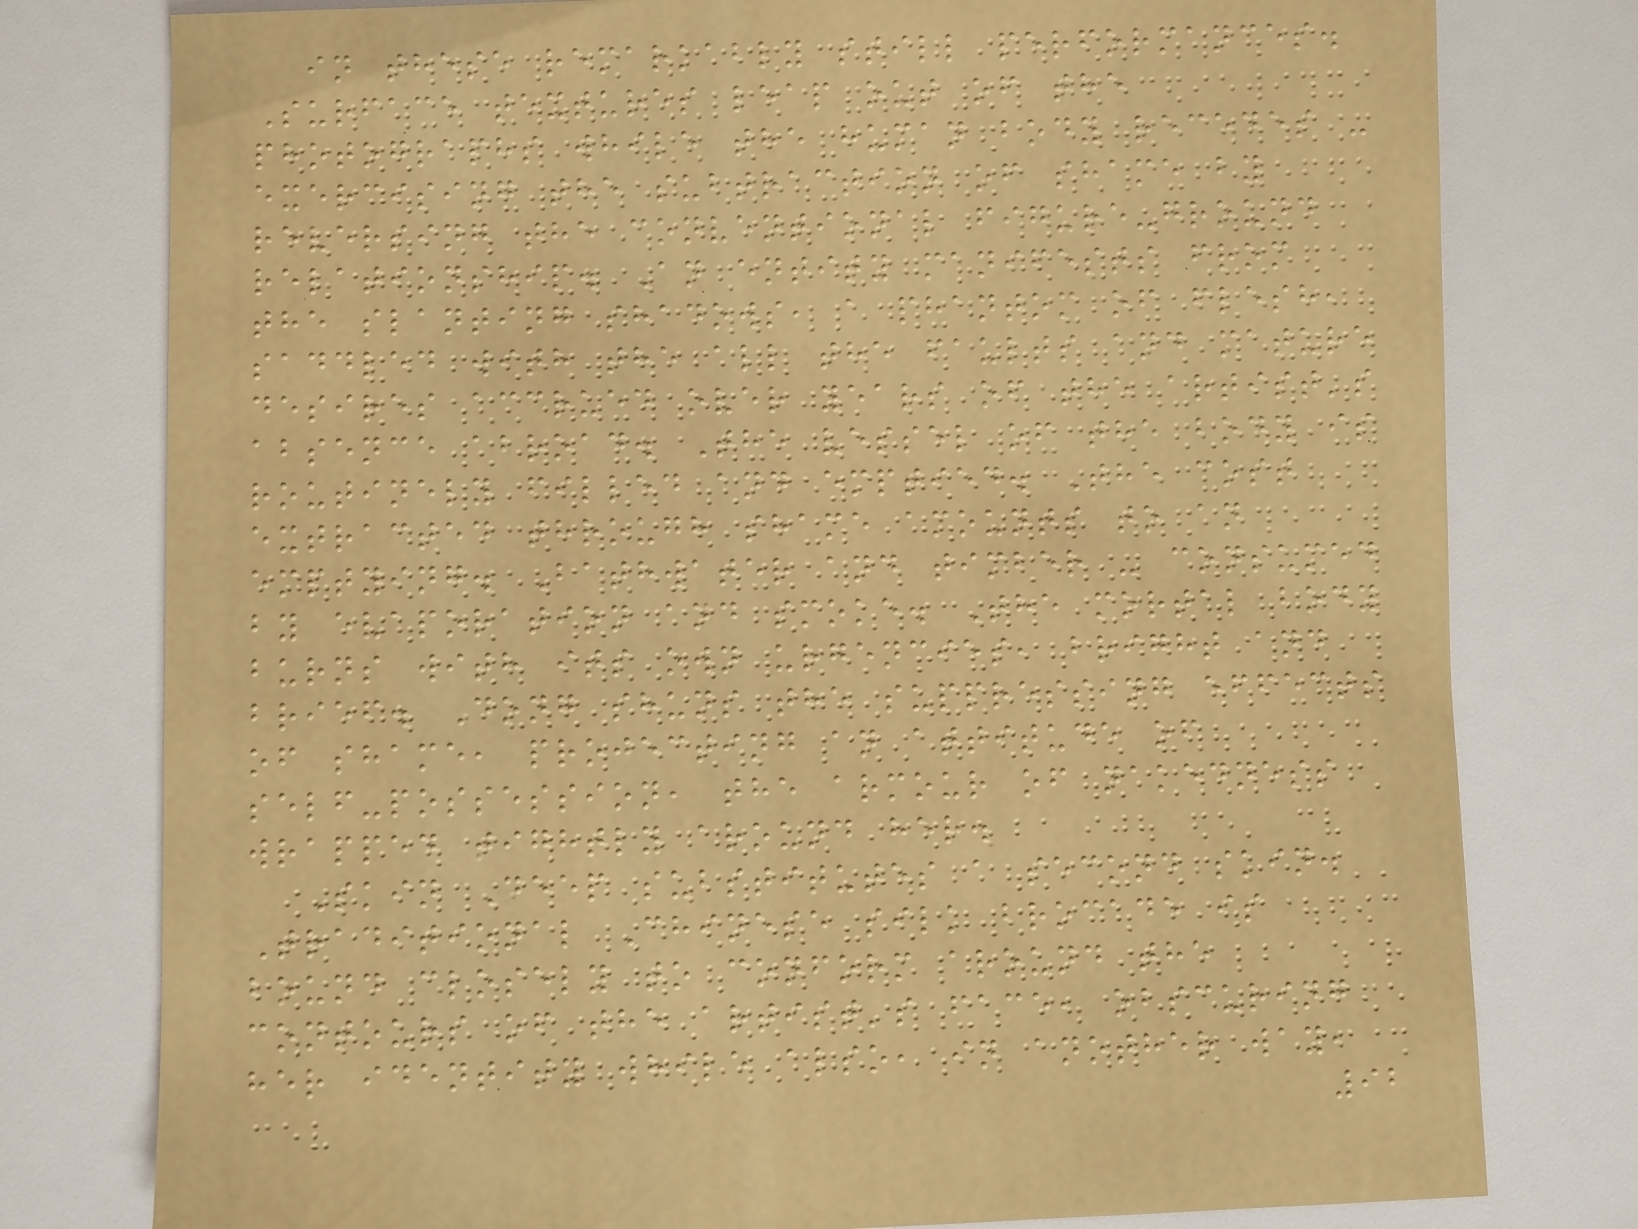in these remarkably still performances.
Surface textures leap out of the
photographs while the human body recedes -
exercising the subtraction of shame by
reversing the conventional figure-ground
relationship. An entity manifests from
the slanting shadows, a phantom of flesh,
saddled with the all the faults and mature
desires accrued over years of the artist's
absence abroad. The vessel of the body is
routinely filled and emptied. The cost
extracted through shame amounts to an
emptying. Bathwater and timber - consumed
by evaporation and smoke. The mortal body
burns with its own urgencies, bright and
brief. Dong shuns the suppressing effects
of shame, projecting an attitude of
self-possession, the armour of nakedness
wrapped tightly around her.
Skin Deep substitutes a second skin.
Traditional Chinese silk brocade is
bound closely to conform around the
contours of the artist's face, obscuring
her identity while also, in another way,
92
